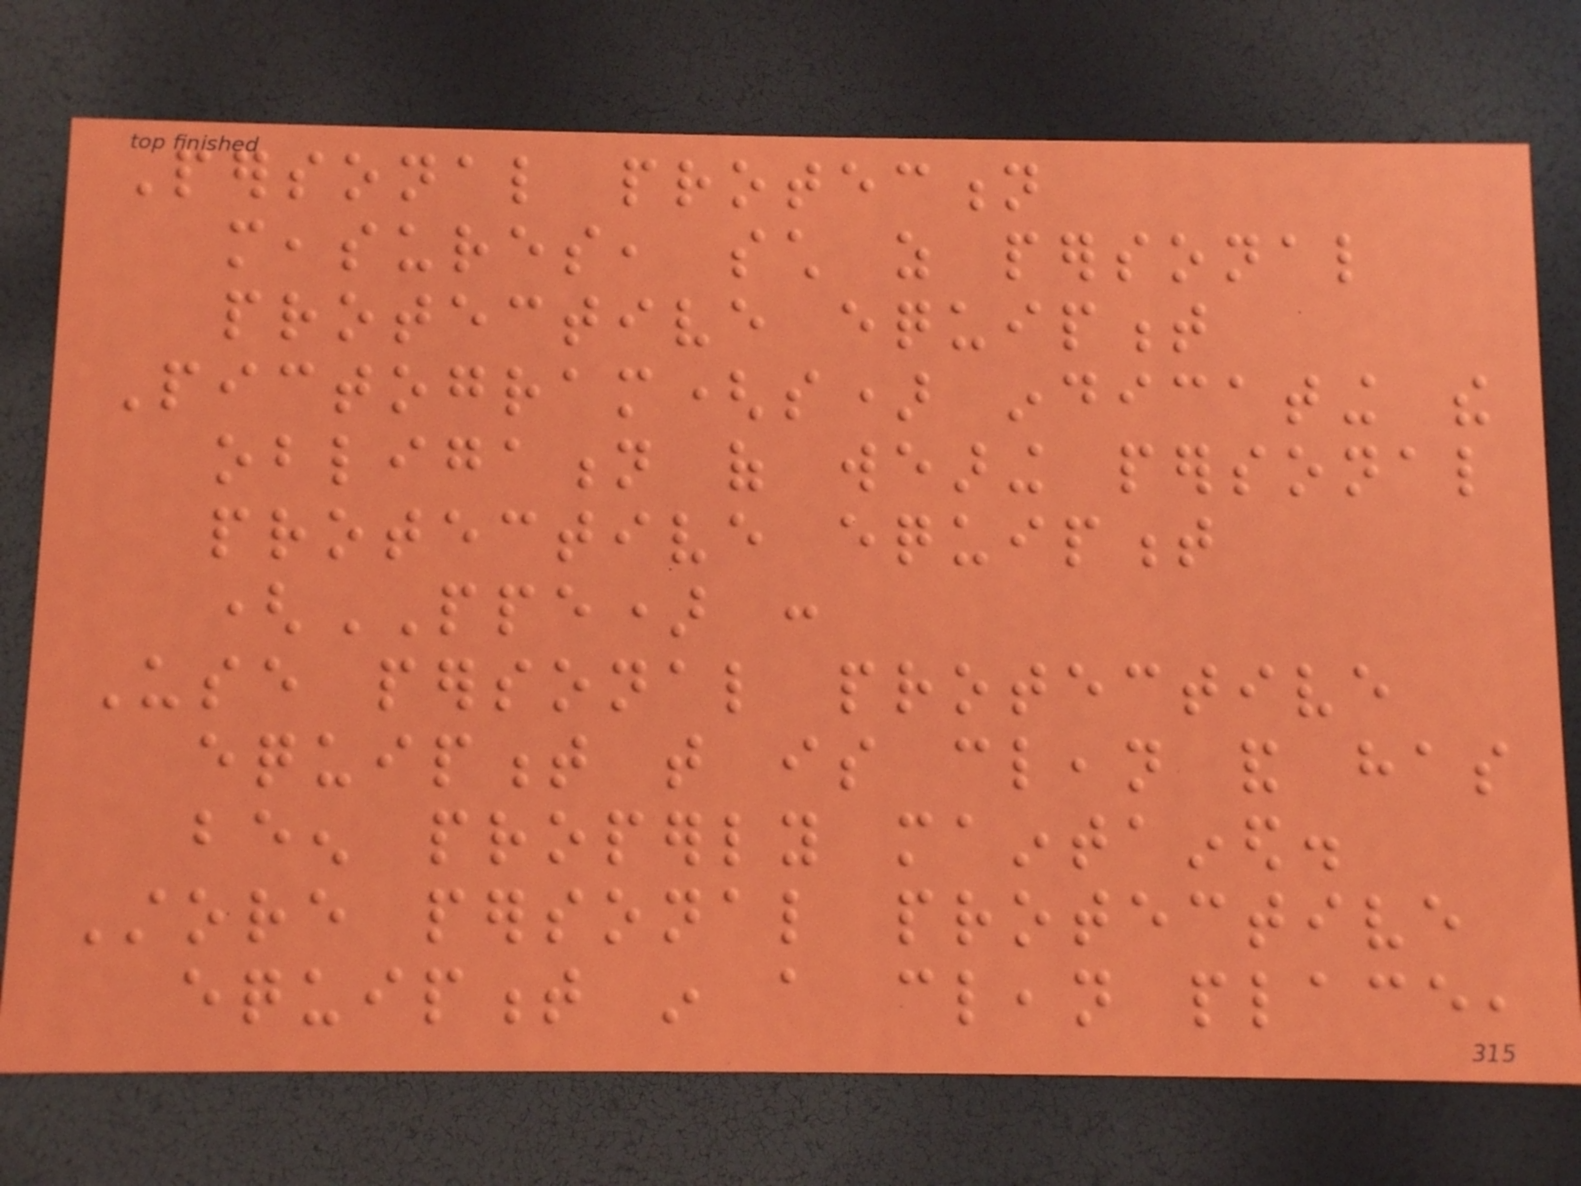Personal protection
measures, such as personal
protective equipment
Pictogram(s) indicating the
obligation of wearing personal
protective equipment
(PPE) :
Use personal protective
equipment that is clean and has
been properly maintained.
Store personal protective
equipment in a clean place,
